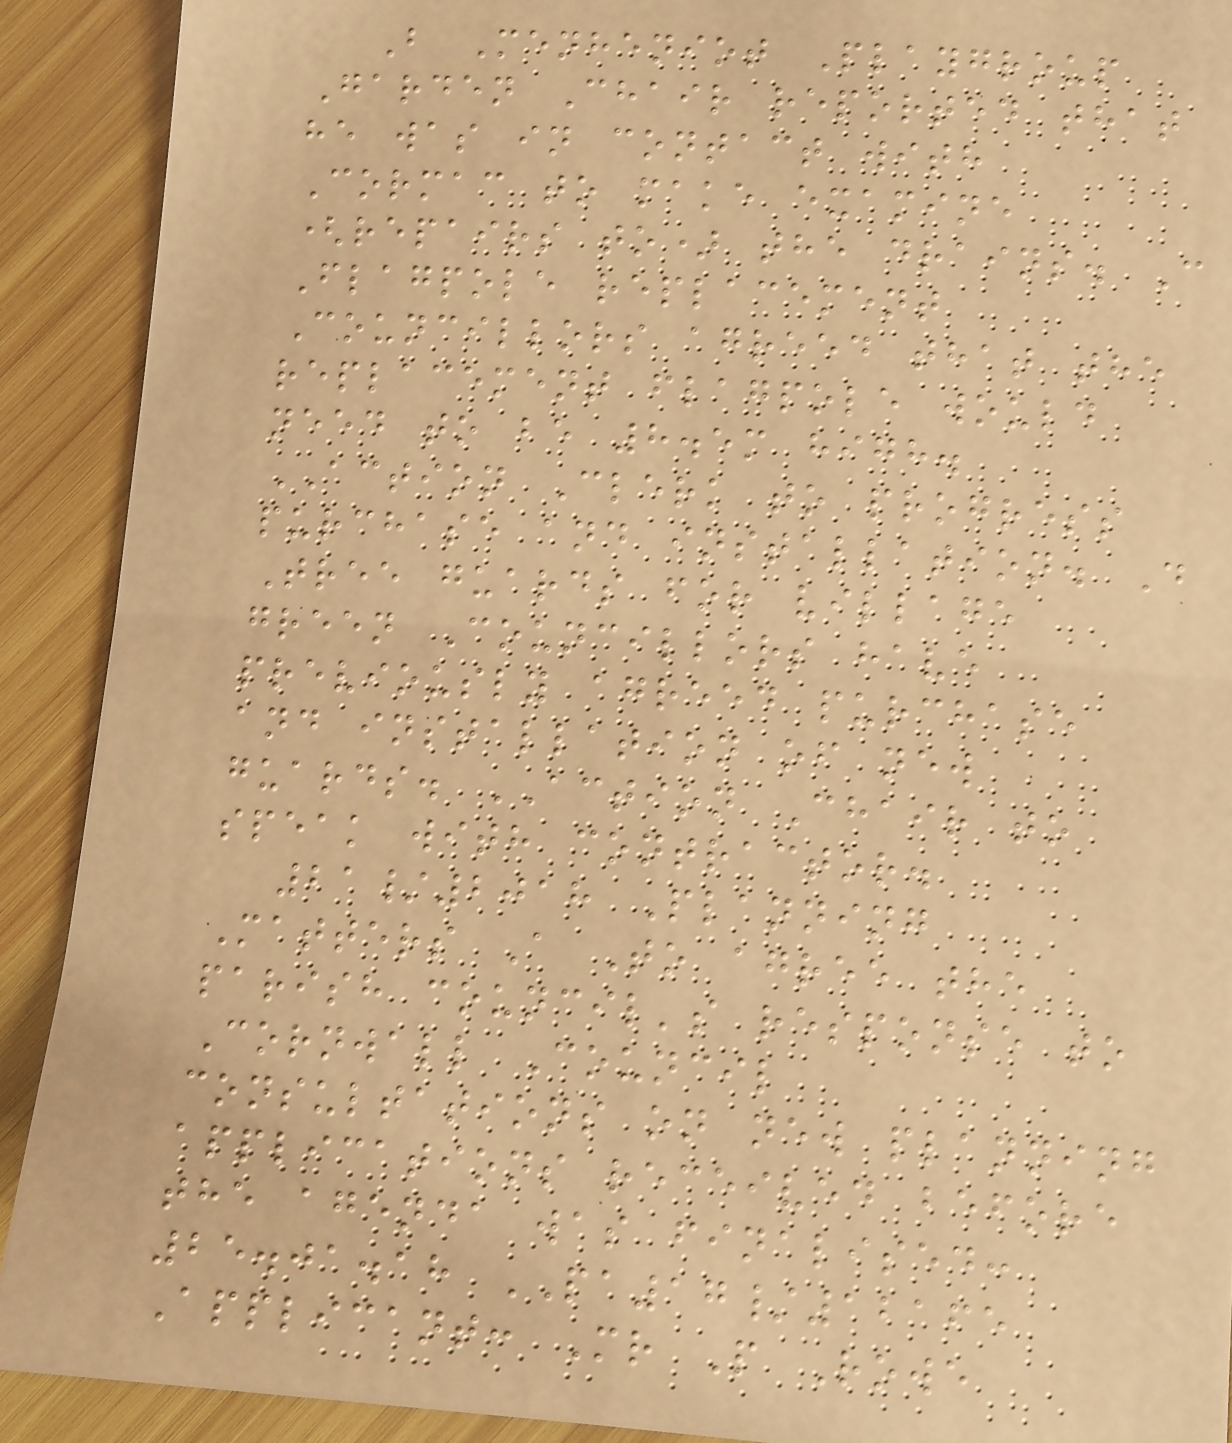B Menheniot Playgroup
Garden Chair reported that
he was in contact with
Cormac to make examine
(repairs to) the drains. C
Flagpole replacement
Councillors agreed that the
replacement flagpole would
need to be 8.5m high.
ACTION Clerk to progress
purchase and installation. D
Tree guards for village
green Councillors have
previously agreed purchase
and installation of new
guards. ACTION Chair to
speak with contractor.
21/2018 Planning
Matters A To agree the
parish council's response to
Cornwall Council
consultations on new planning
applications received before
the agenda was finalised:
25.01.18 PA17/12165
Applicant: Mr P Rowe
